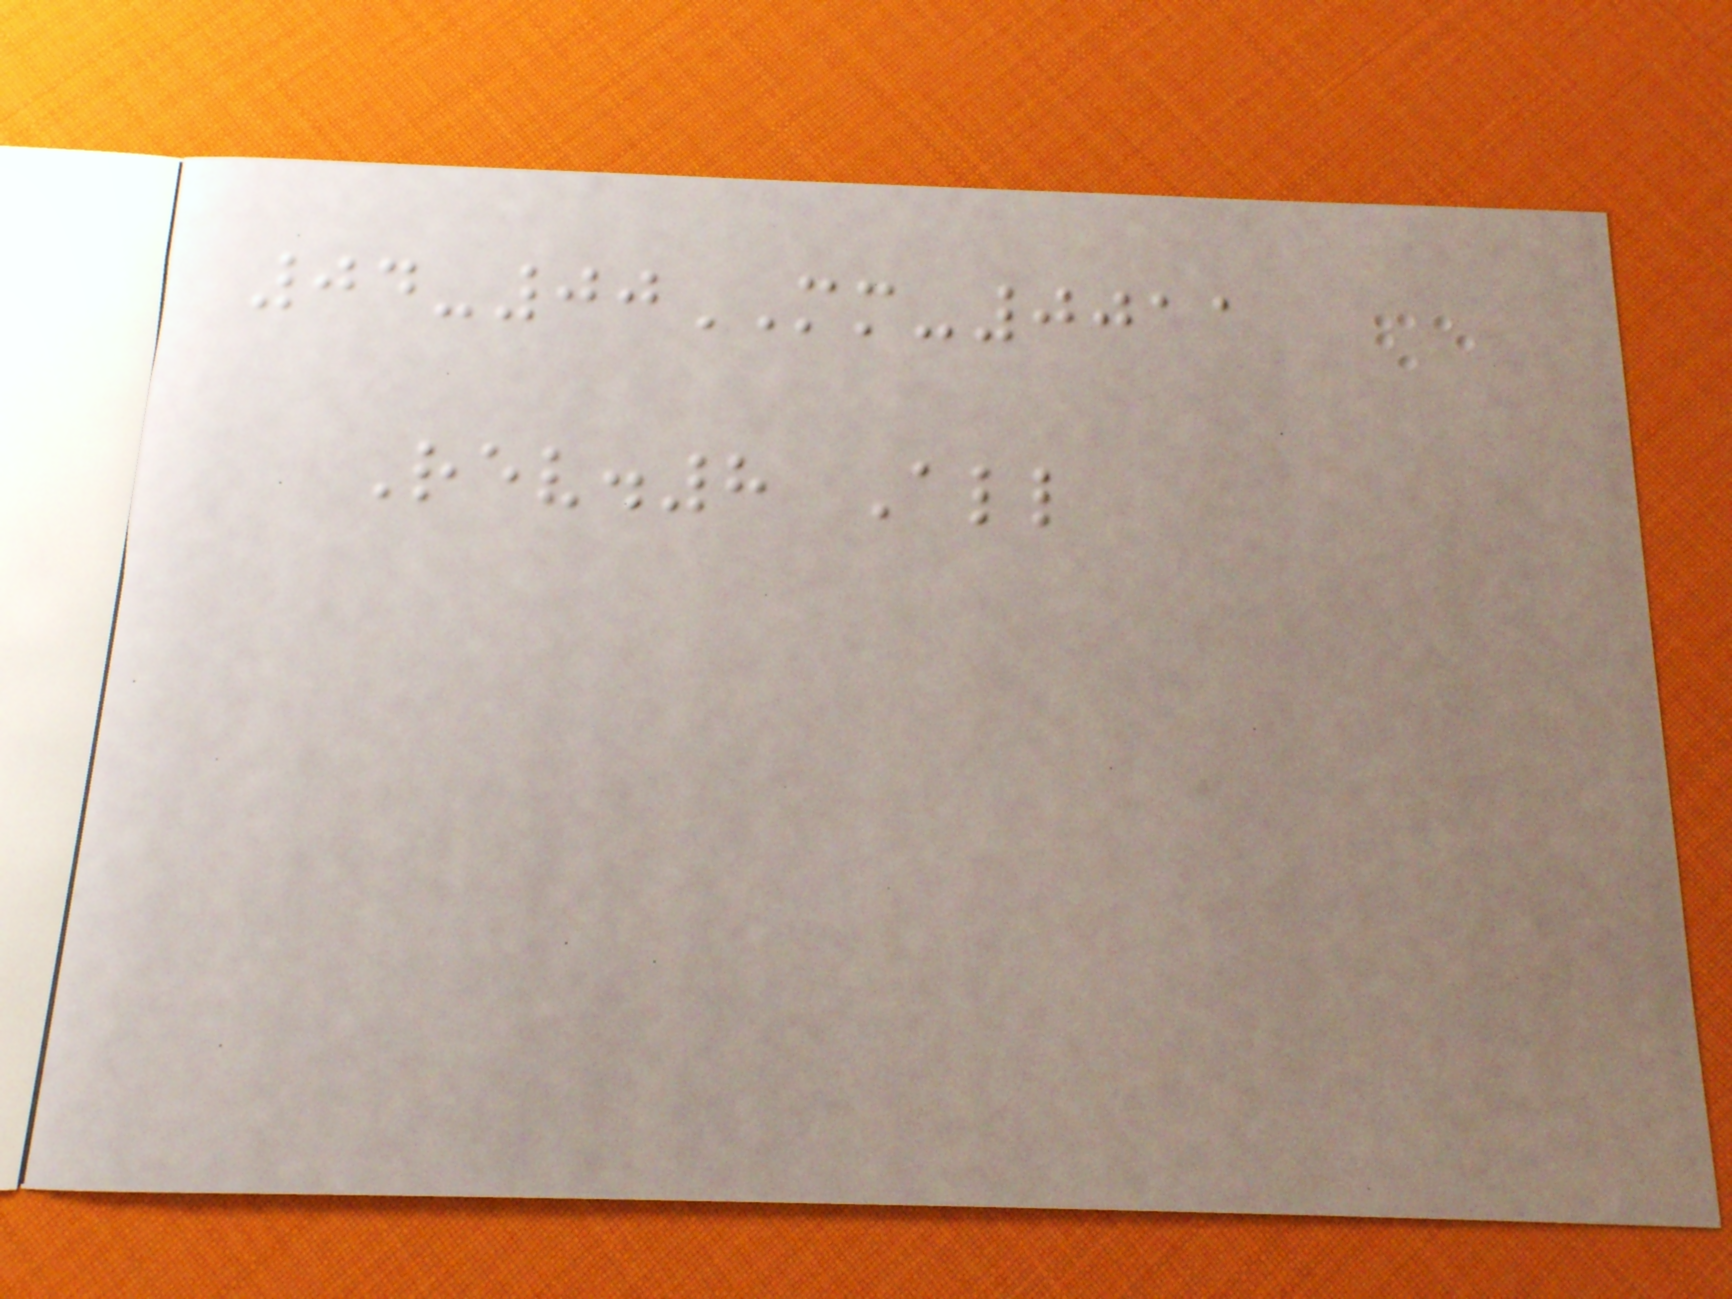04-00MM-0011
Rev.8 All
